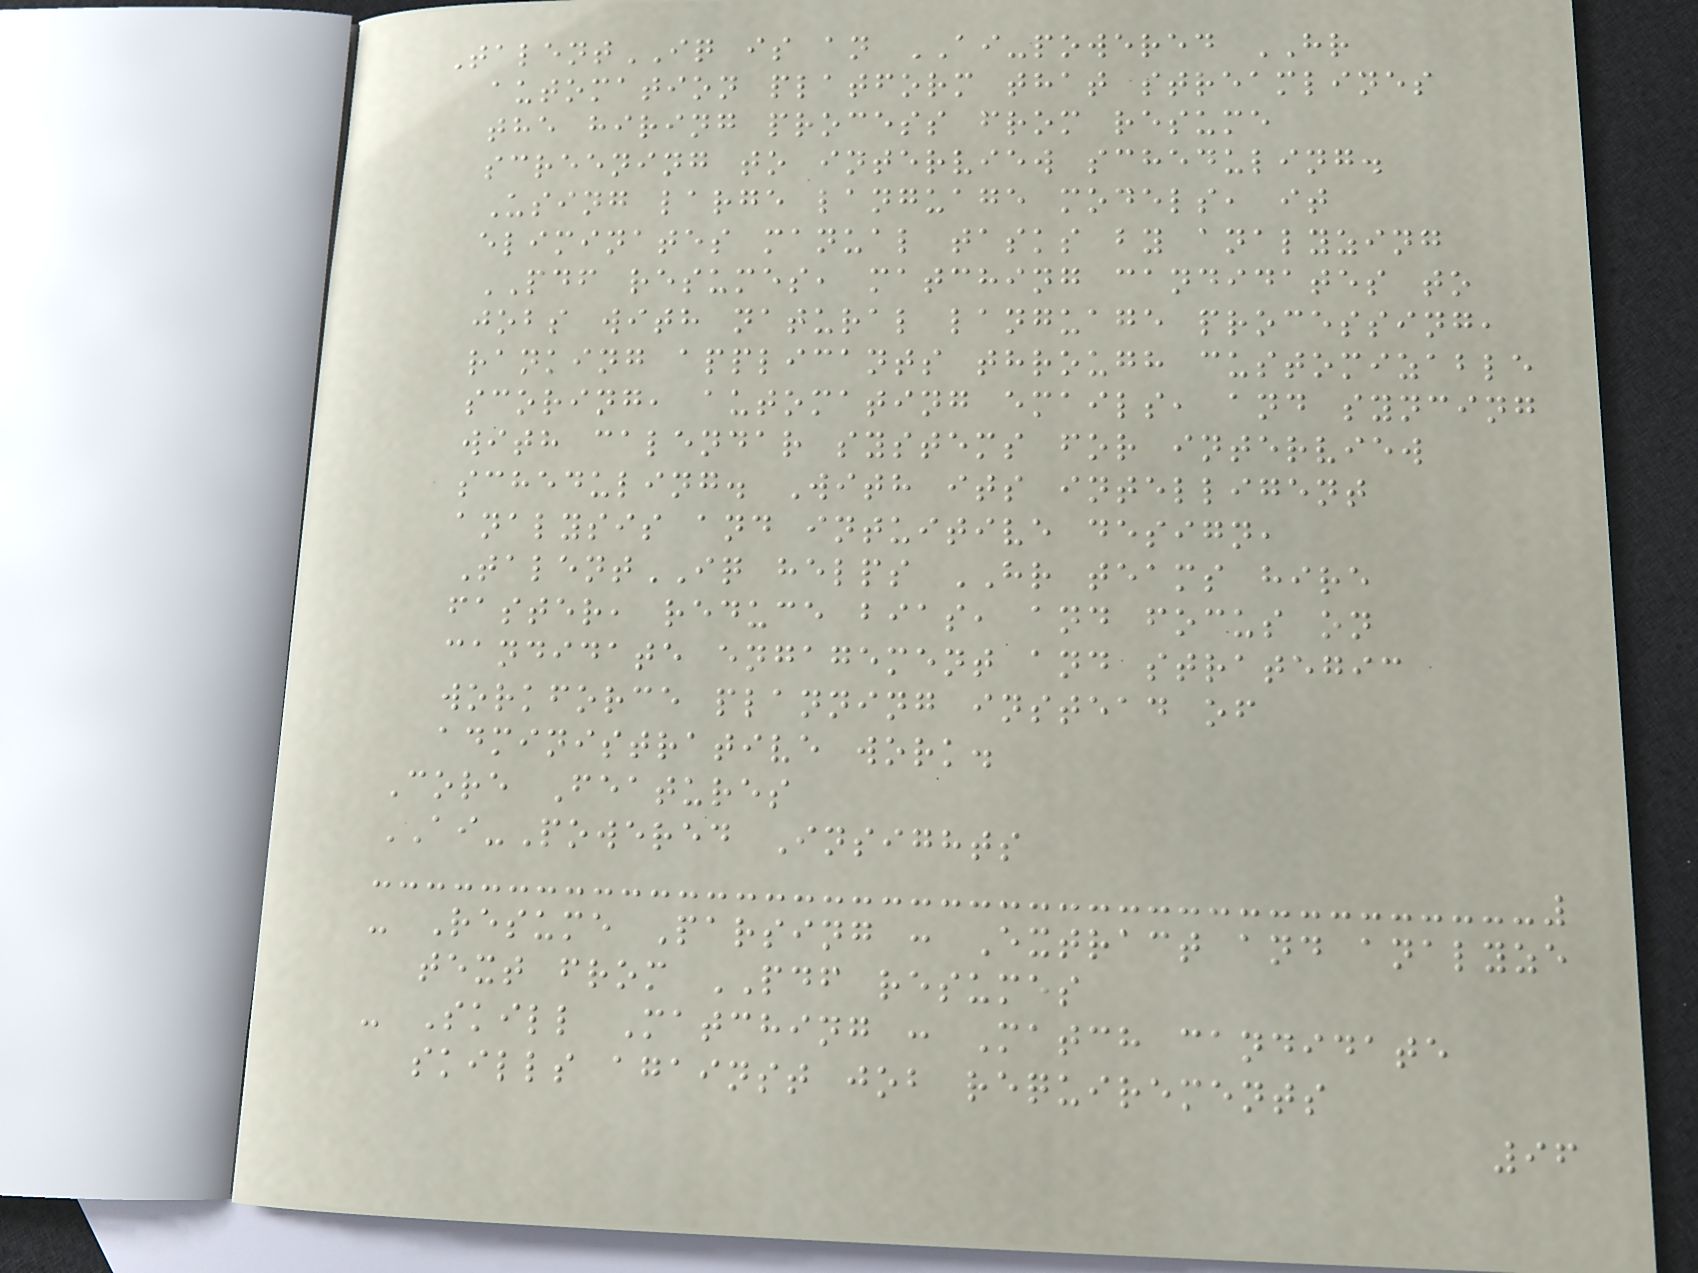TalentIQ is an AI-powered HR
automation platform that streamlines
the hiring process from resume
screening to interview scheduling.
Using large language models, it
eliminates manual tasks by analyzing
PDF resumes, matching candidates to
jobs with natural language processing,
ranking applicants through customizable
scoring, automating emails, and syncing
with calendar systems for interview
scheduling. With its intelligent
analysis and intuitive design,
TalentIQ helps HR teams hire
faster, reduce bias, and focus on
candidate engagement and strategic
workforce planning instead of
administrative work.
Core Features
AI-Powered Insights
- Resume Parsing : Extract and analyze
text from PDF resumes
- Skill Matching : Match candidate
skills against job requirements
96
